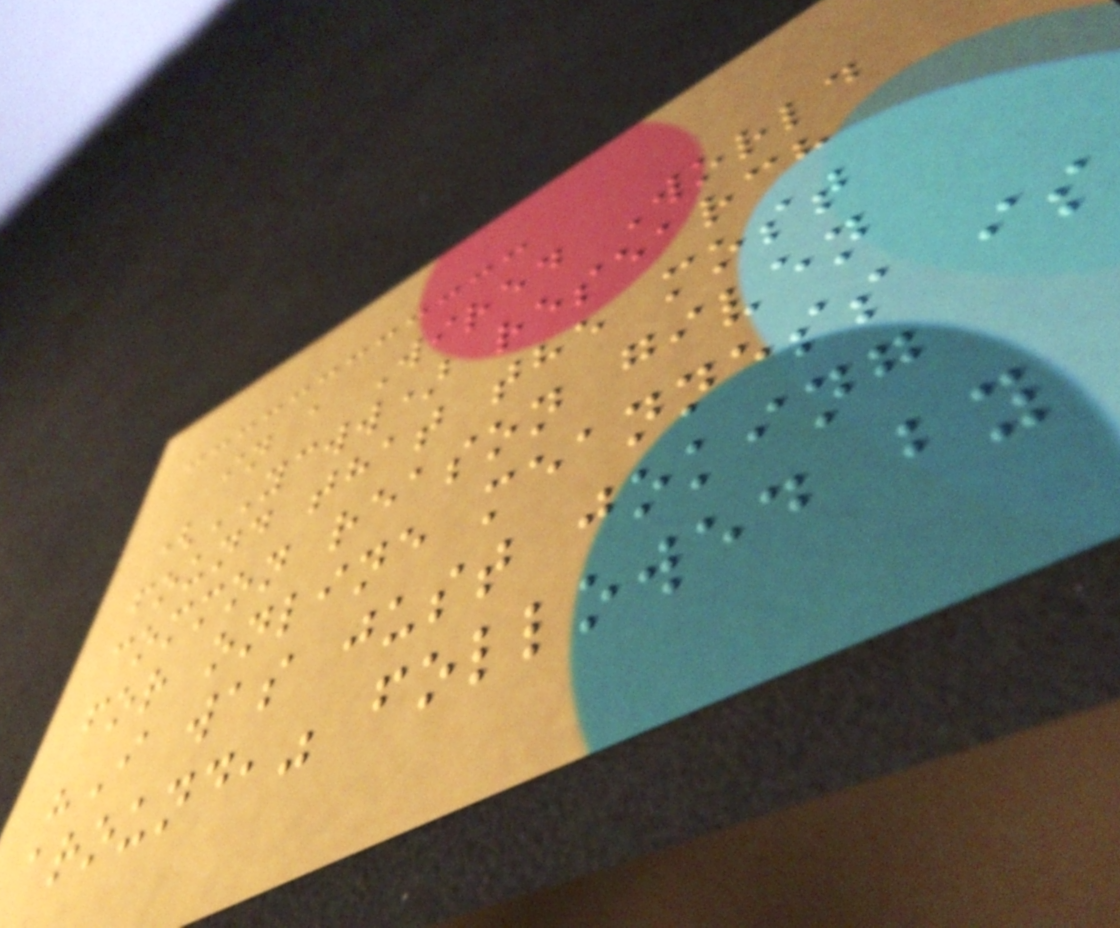in a Wired World
(YCWW) research
found that the most
common reason given
for online meanness is
"I was just joking
around," followed by
